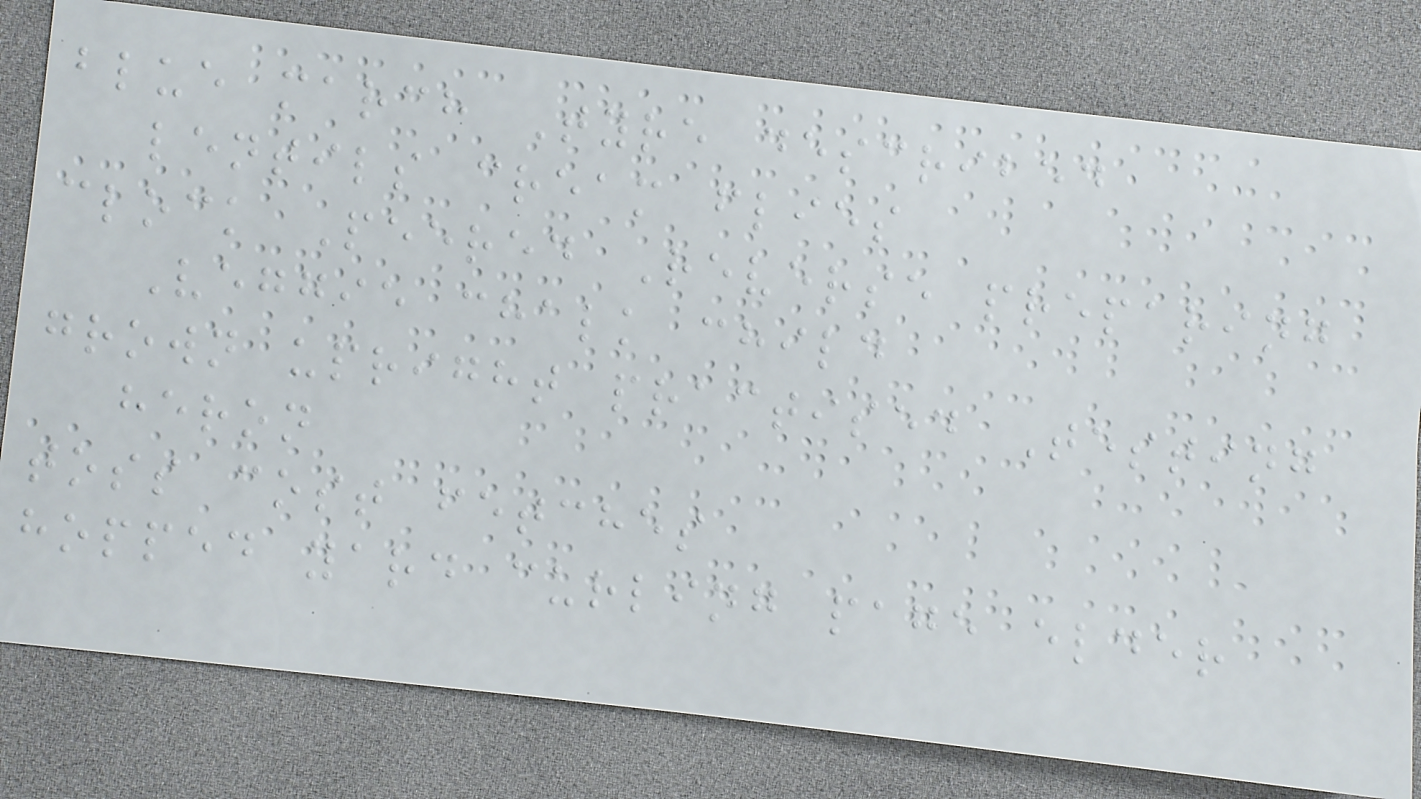blue march Tyre described
lentils cream flies
clock Peered Reverse preparing
Veggie chalk child
grown upright practised Testing
heron
toss cost fetches
hopped yard curling page elder
